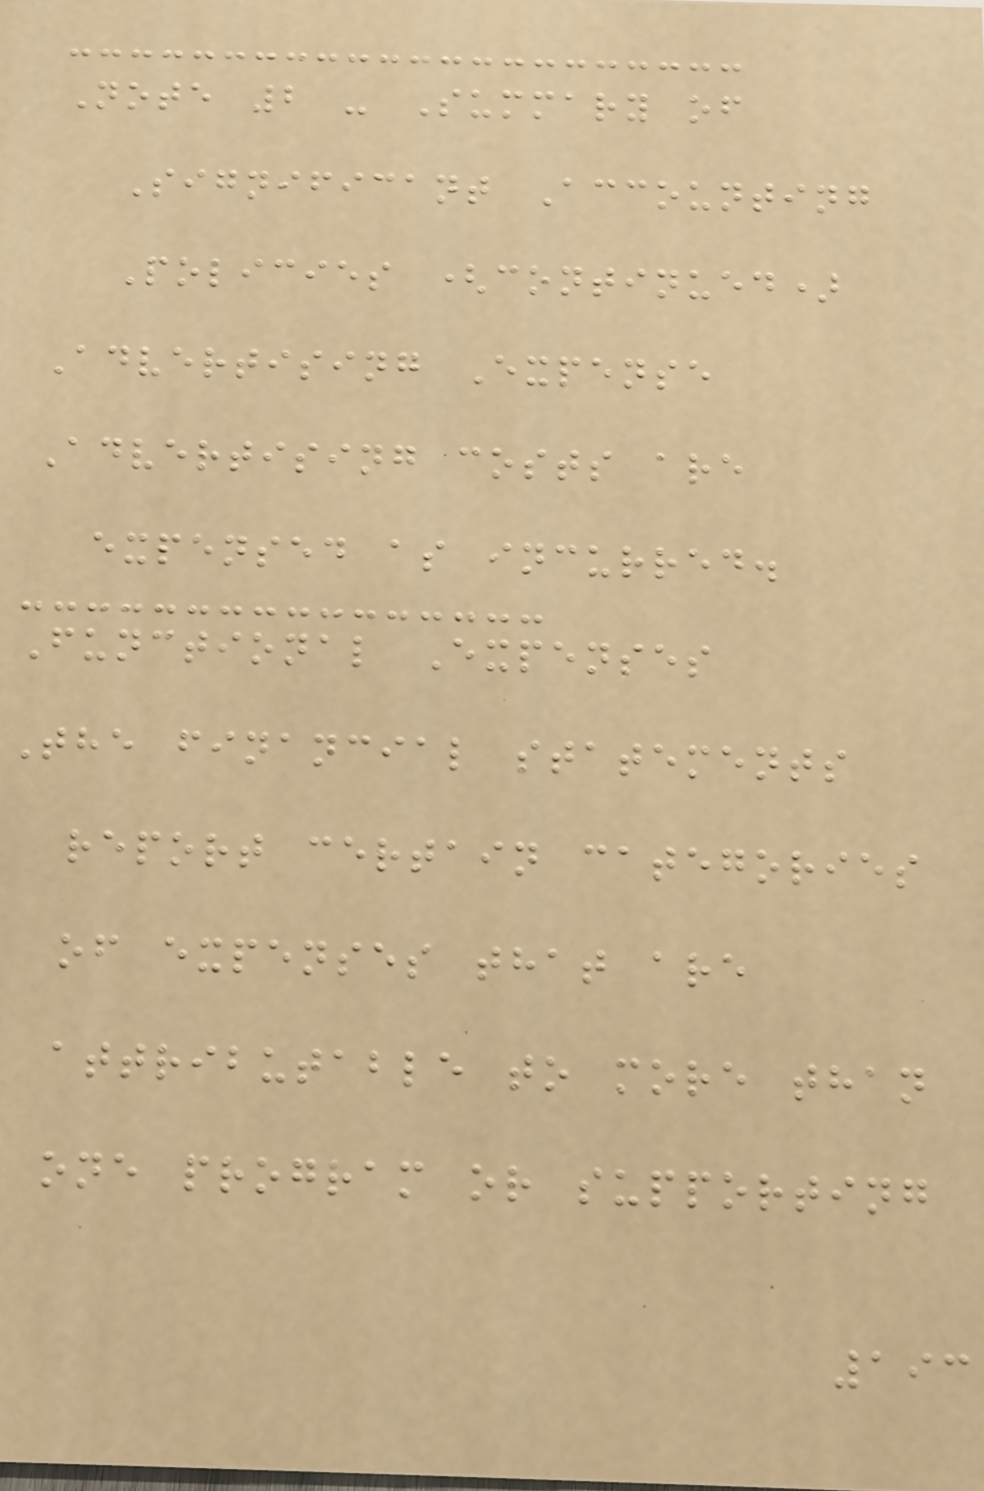Note 2 - Summary of
Significant Accounting
Policies (continued)
Advertising Expense
Advertising costs are
expensed as incurred.
Functional Expenses
The financial statements
report certain categories
of expenses that are
attributable to more than
one program or supporting
193
